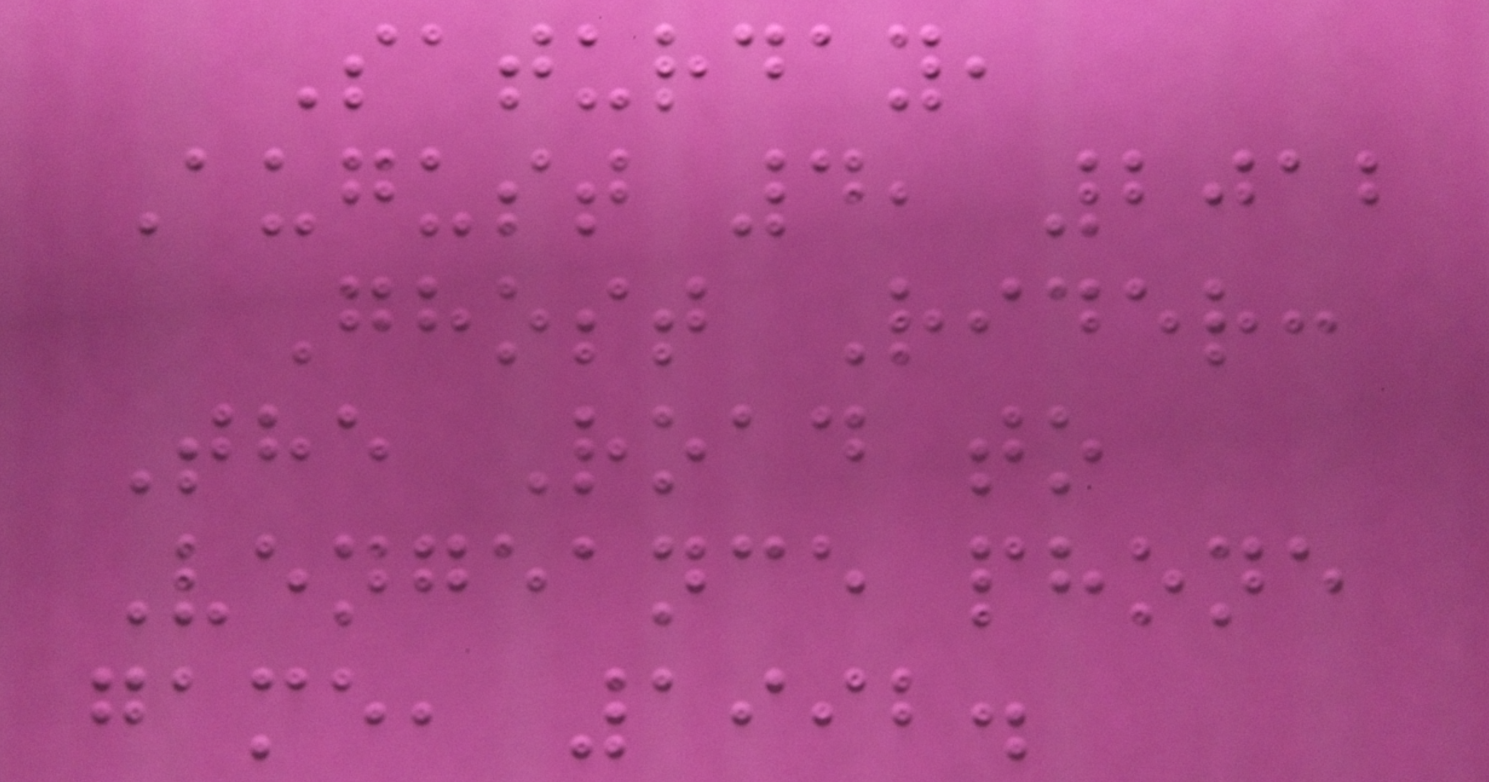Saturday,
August 4, 2012
Ghost Rider:
The Road to
Vengeance phone
game, 1992.
